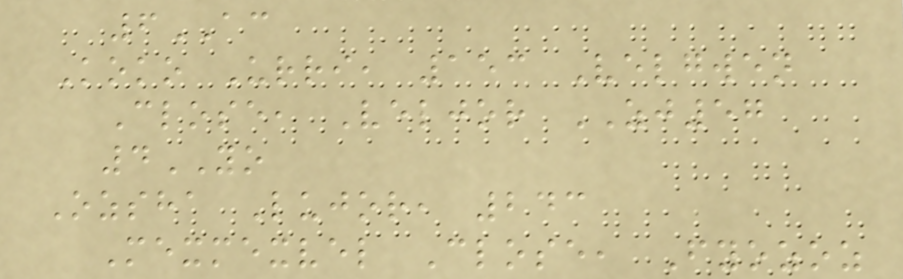6AC
Koko Urri, 153 Velgwen
Close, Veljor ZJ57
4YO
Ozsha Lujor, 243
Mexmexvel Close, Fyozoz
